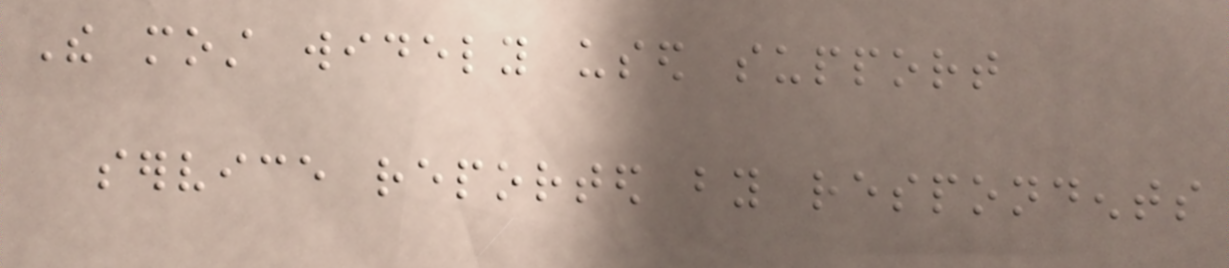The most widely used support
service reported by respondents
